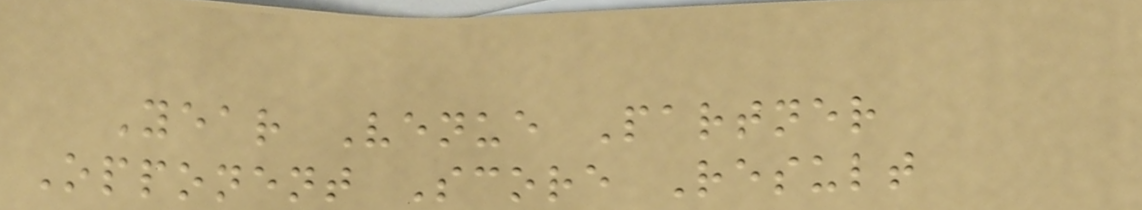Year Venue Partner
Opponent Score Result
